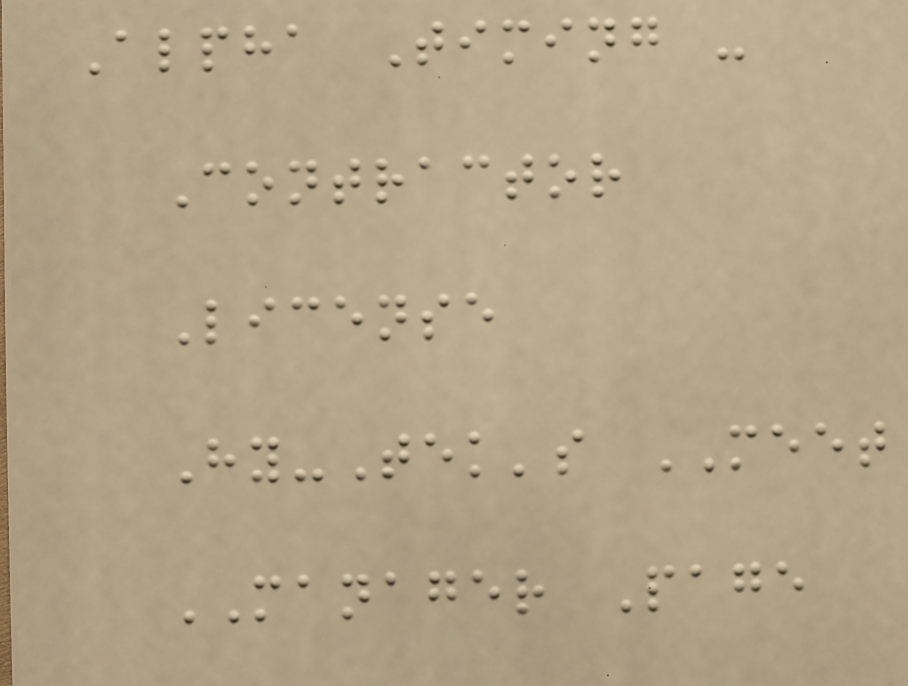Alpha Timing -
Contractor
License
Hy-Tek's MEET
MANAGER Page
